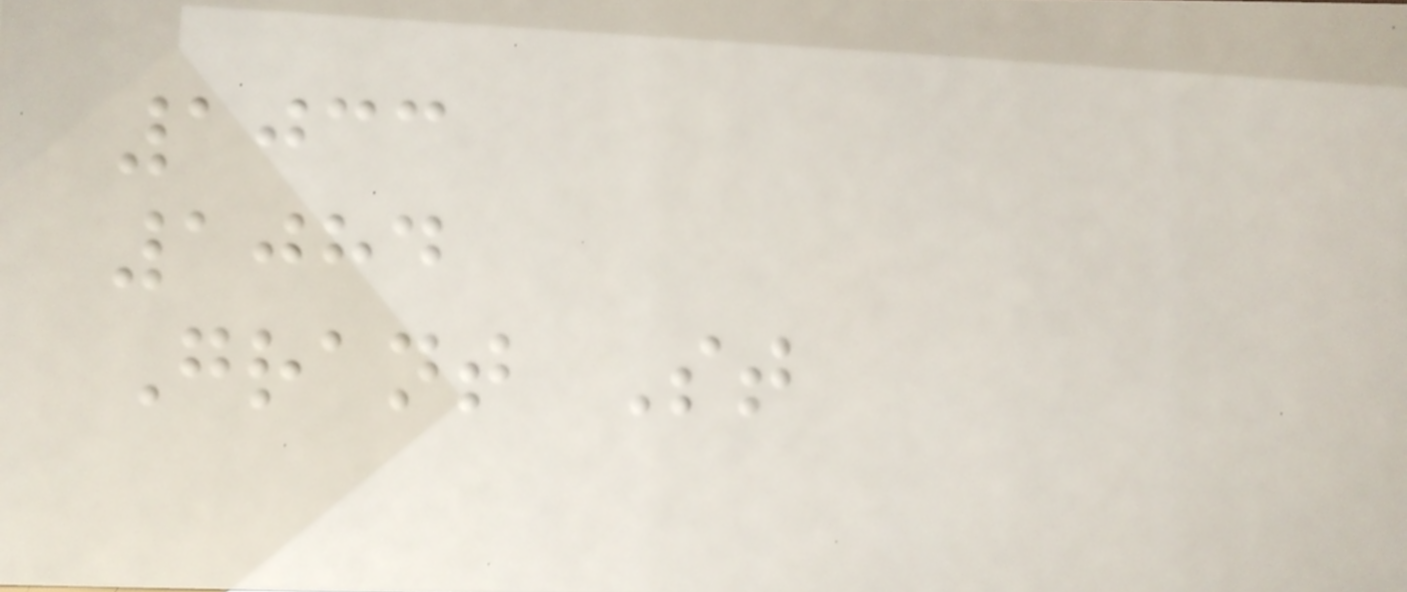1033
1084
Grant St
